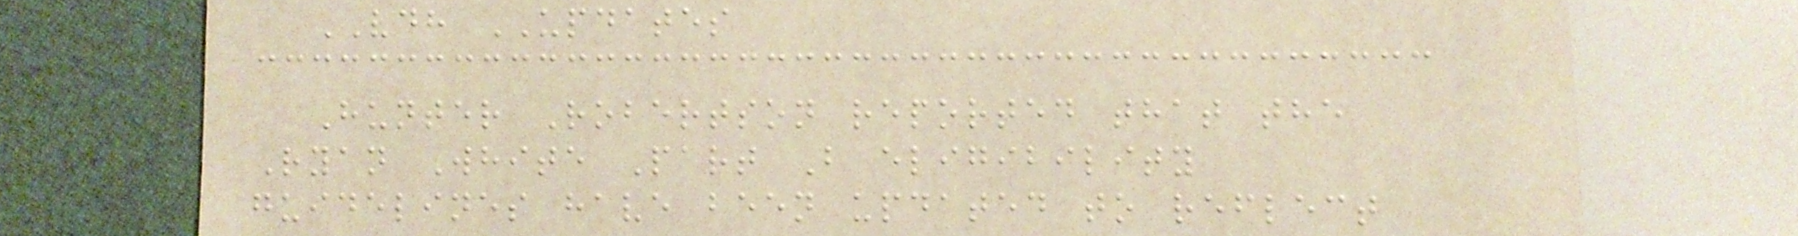VDH UPDATES
Hunter Robertson reported that the
Ryan White Part B eligibility
guidelines have been updated to reflect
